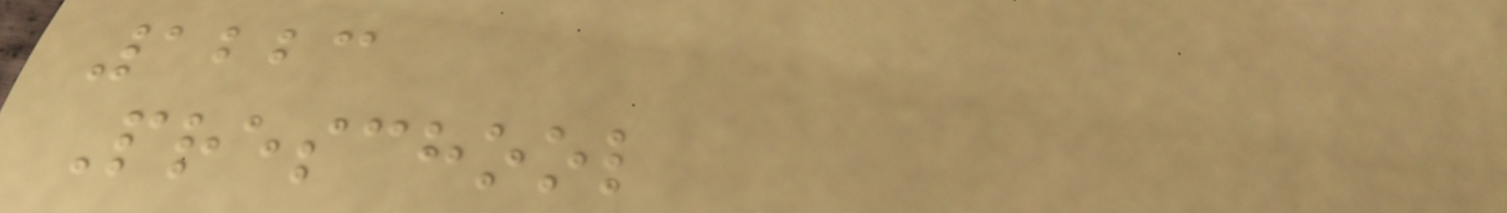1223
Preschool
